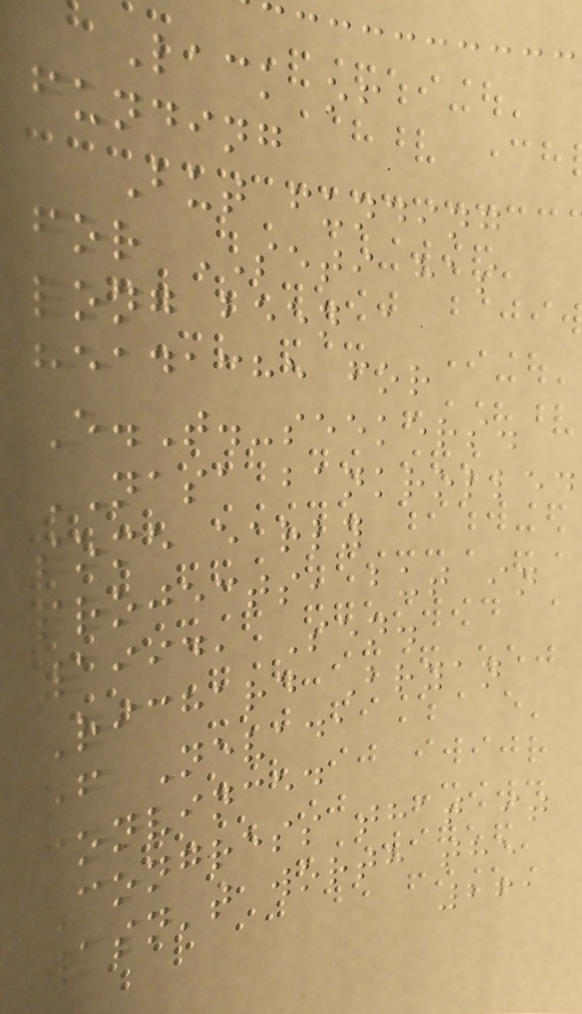Lack of
funding
But funding
for SETI has
long been a
headache for
E.T.-seekers.
NASA bankrolled
some early
projects, but in
1994, Sen.
Richard Bryan
of Nevada
convinced
Congress that it
wasn't worth the
261
